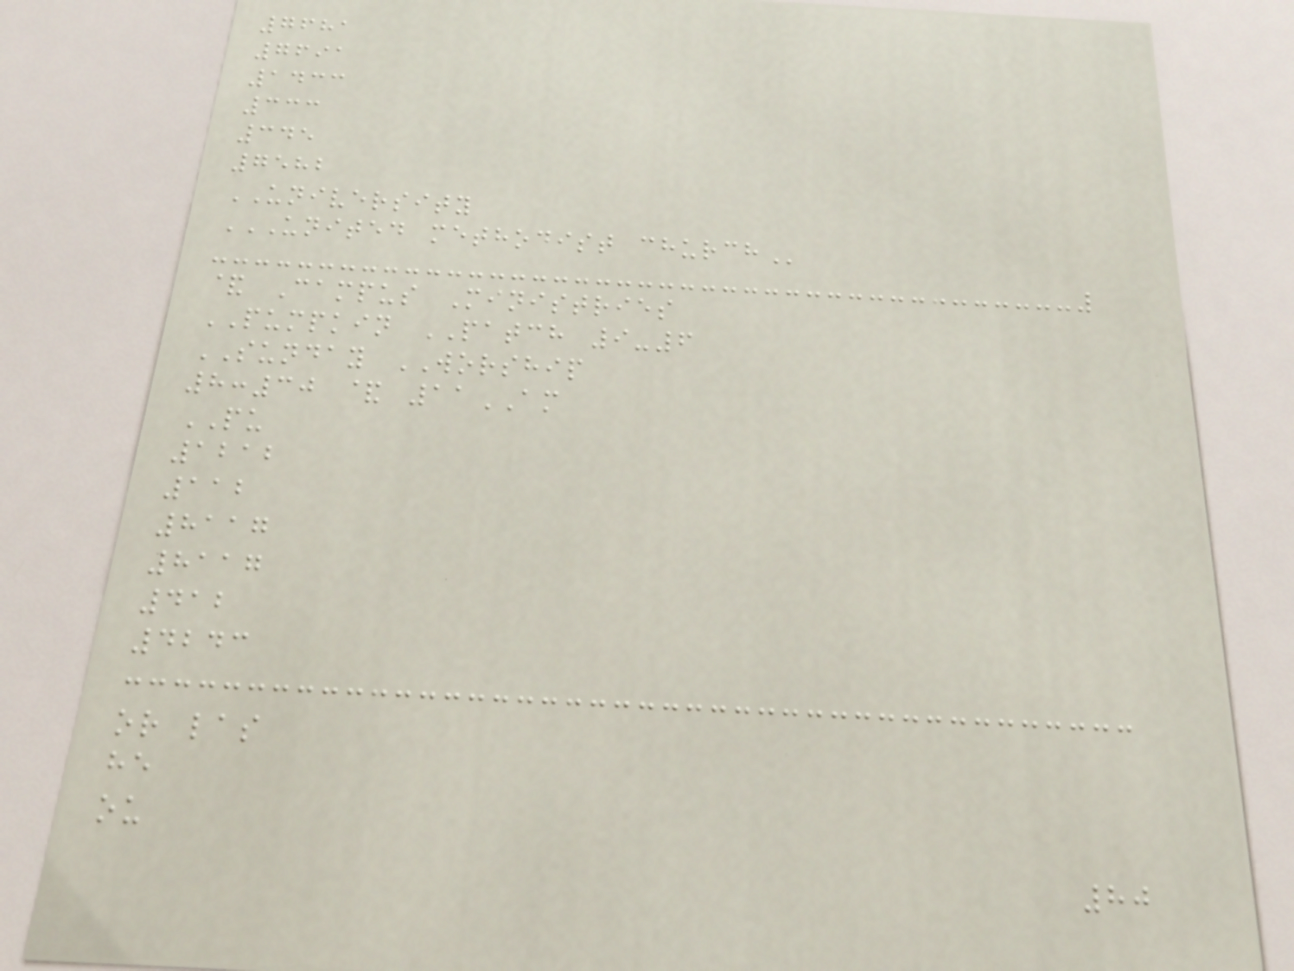7681
7691
1433
333
345
7582
UNIVERSITY
UNITED METHODIST CHURCH
& Campus Ministries
PUMPKIN PATCH 9-6
SUNDAY WORSHIP
8:30 & 11AM
PU
1212
112
8117
8117
412
4243
or las
he
ou
80
